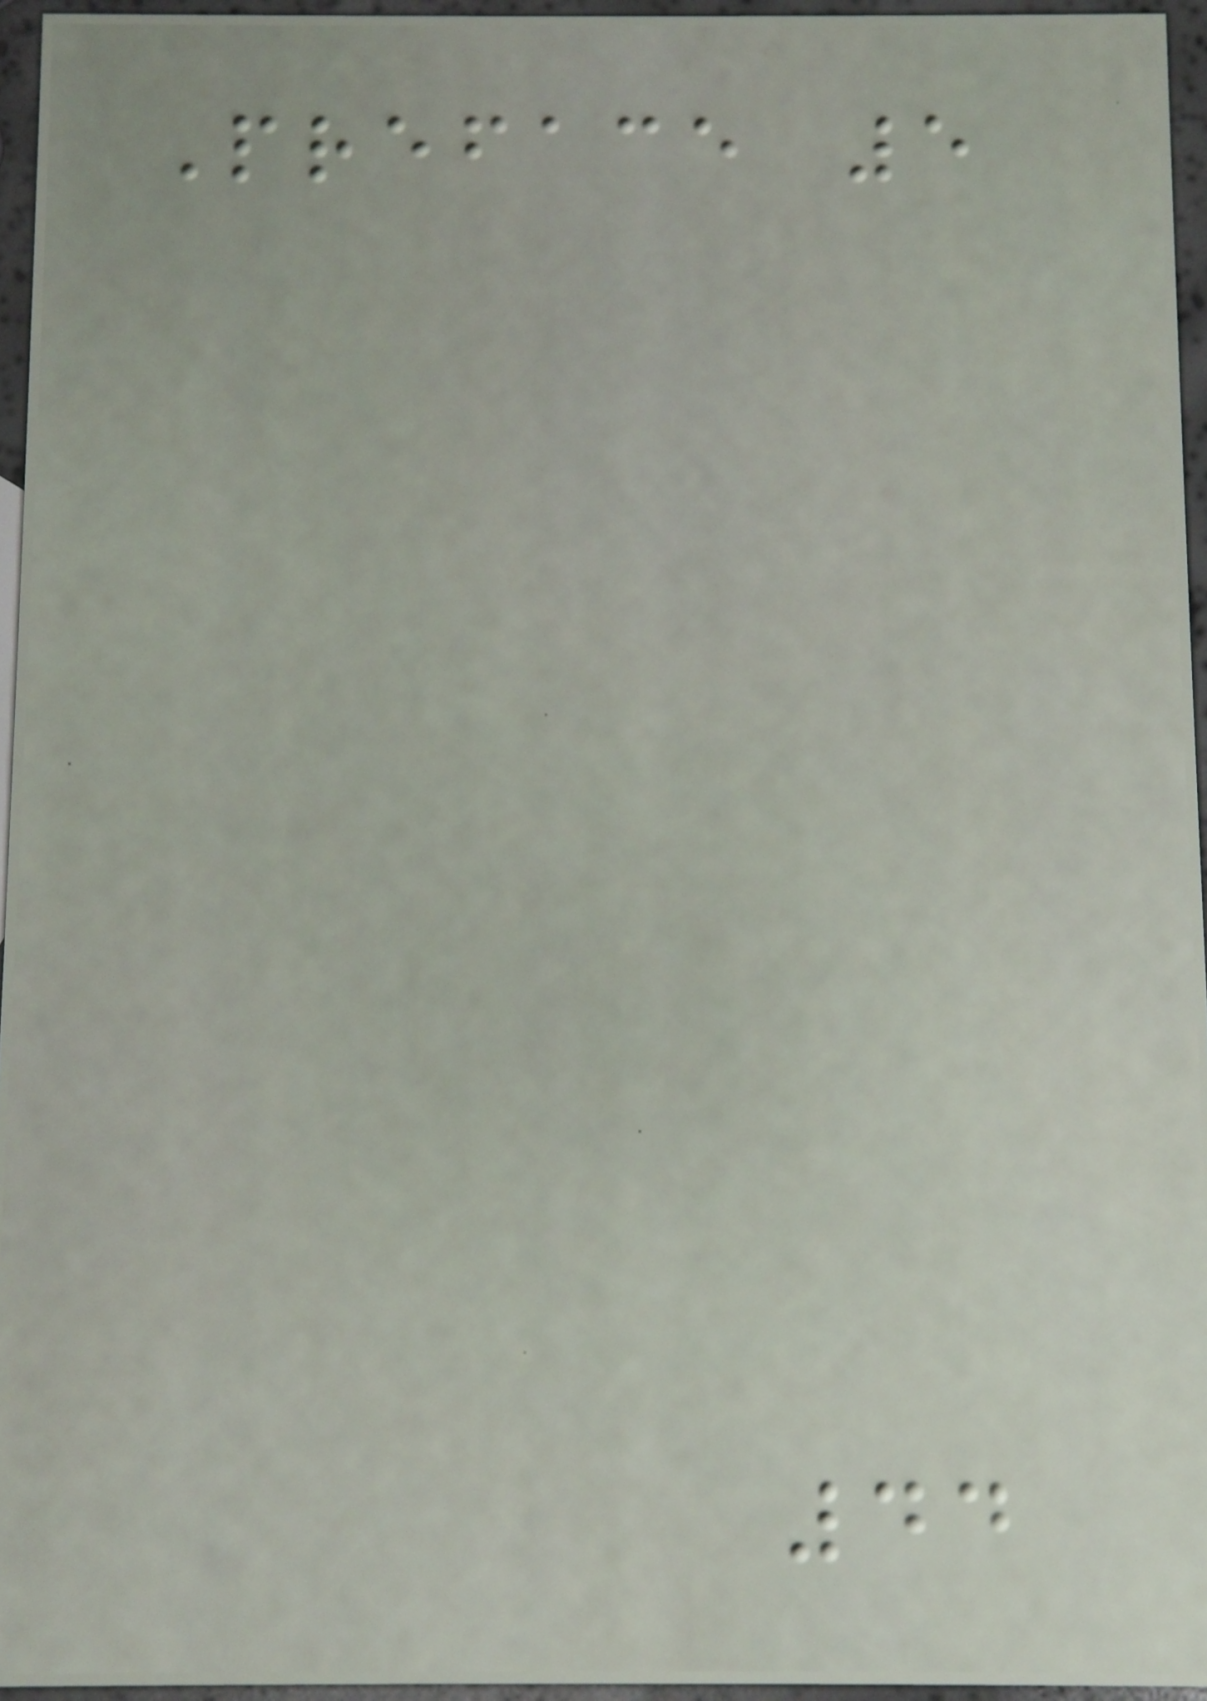Preface 5
44
